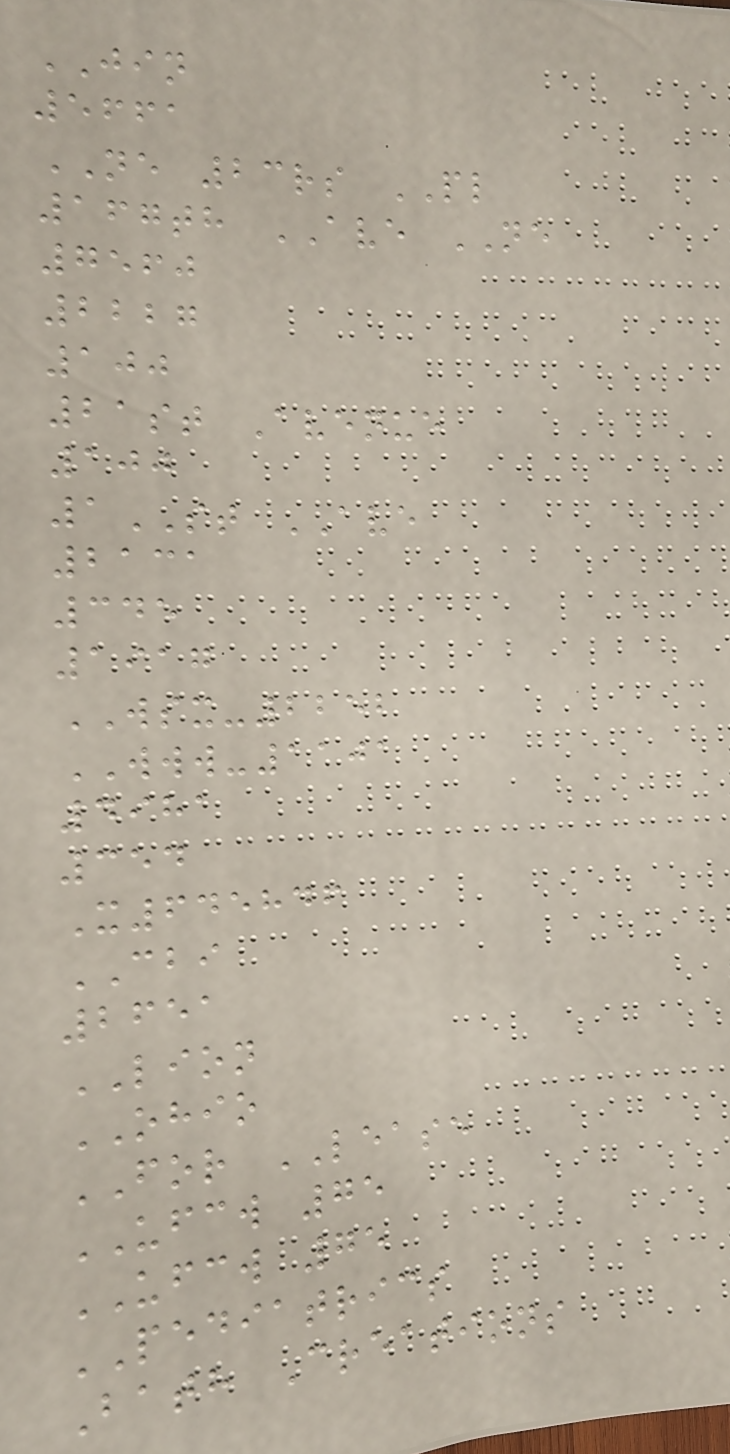JIN
5661
NE 23rs PL
167th AVE NE
7560
2227
100
21st Avenue
100
1ST AVE
2131
345
1917
WSX-2252
WWW-1101
4981
354
X645846
CBI
2651
LION
OHIO
FOR LEASE
UFCW 75
UFCW 75
PEDIATRICS
Bath Creations
